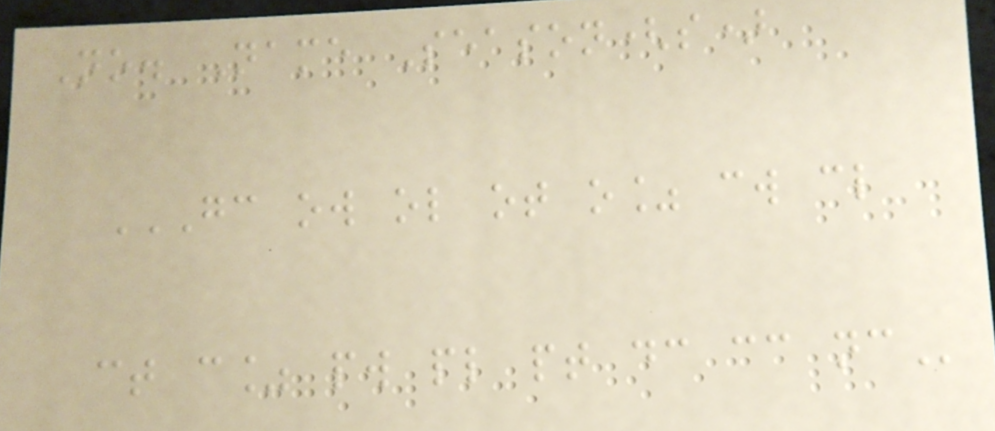No. Name Season(s)
GC OW OL OT O% CW CL
CT C% PW PL PT DC CC NC
